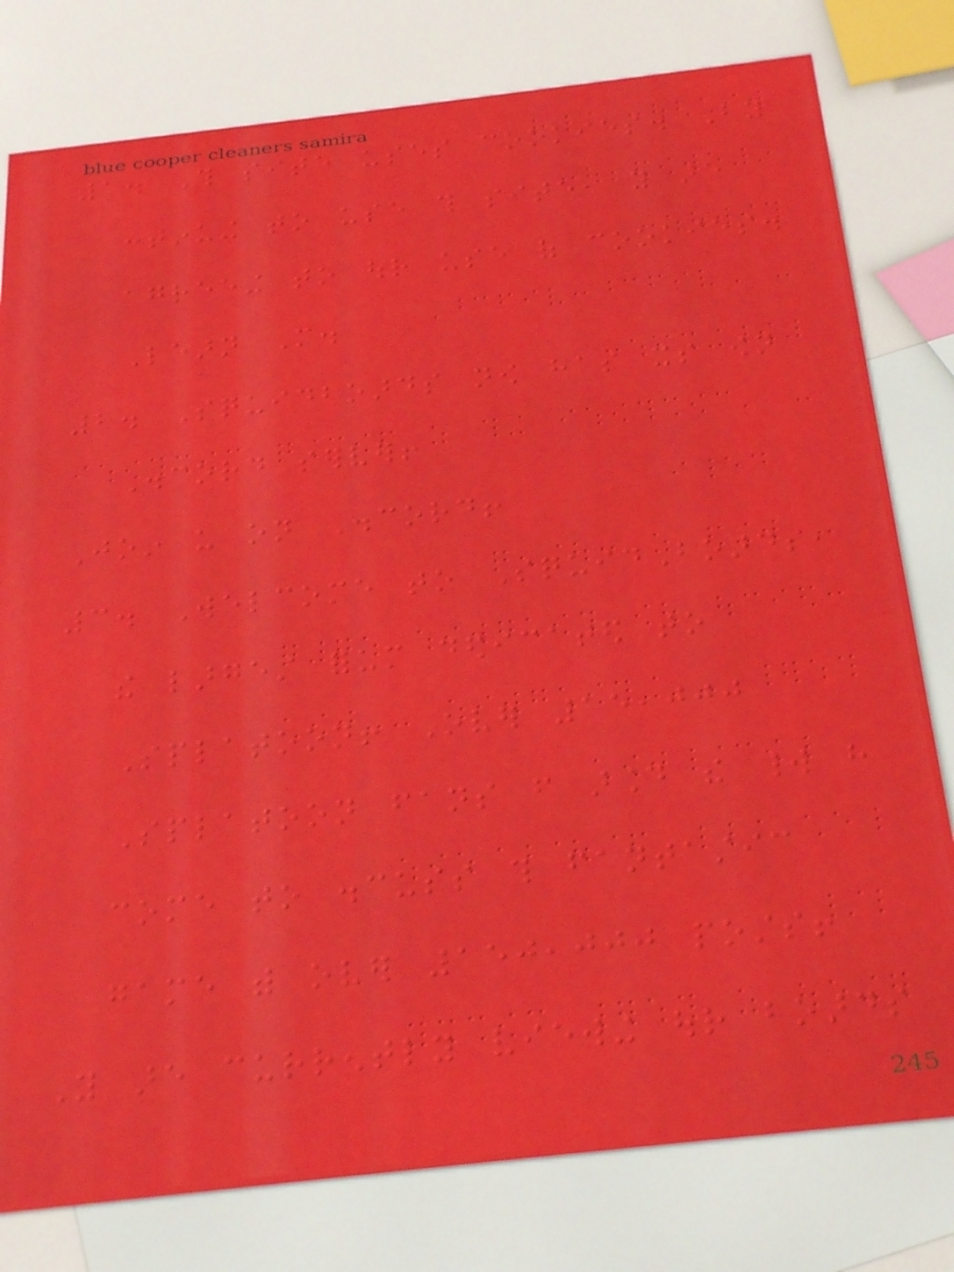1. This site uses cookies. By
continuing to use this site, you are
agreeing to our use of cookies.
Learn More.
2. Squidboards now has its own
Discord server!
Join us on Discord!
3. Welcome to SquidBoards,
the largest forum dedicated to
Splatoon! Over 15,000
Splatoon fans from around the world have
come to discuss this fantastic
game with over 150,000 posts!
You are currently viewing our boards
